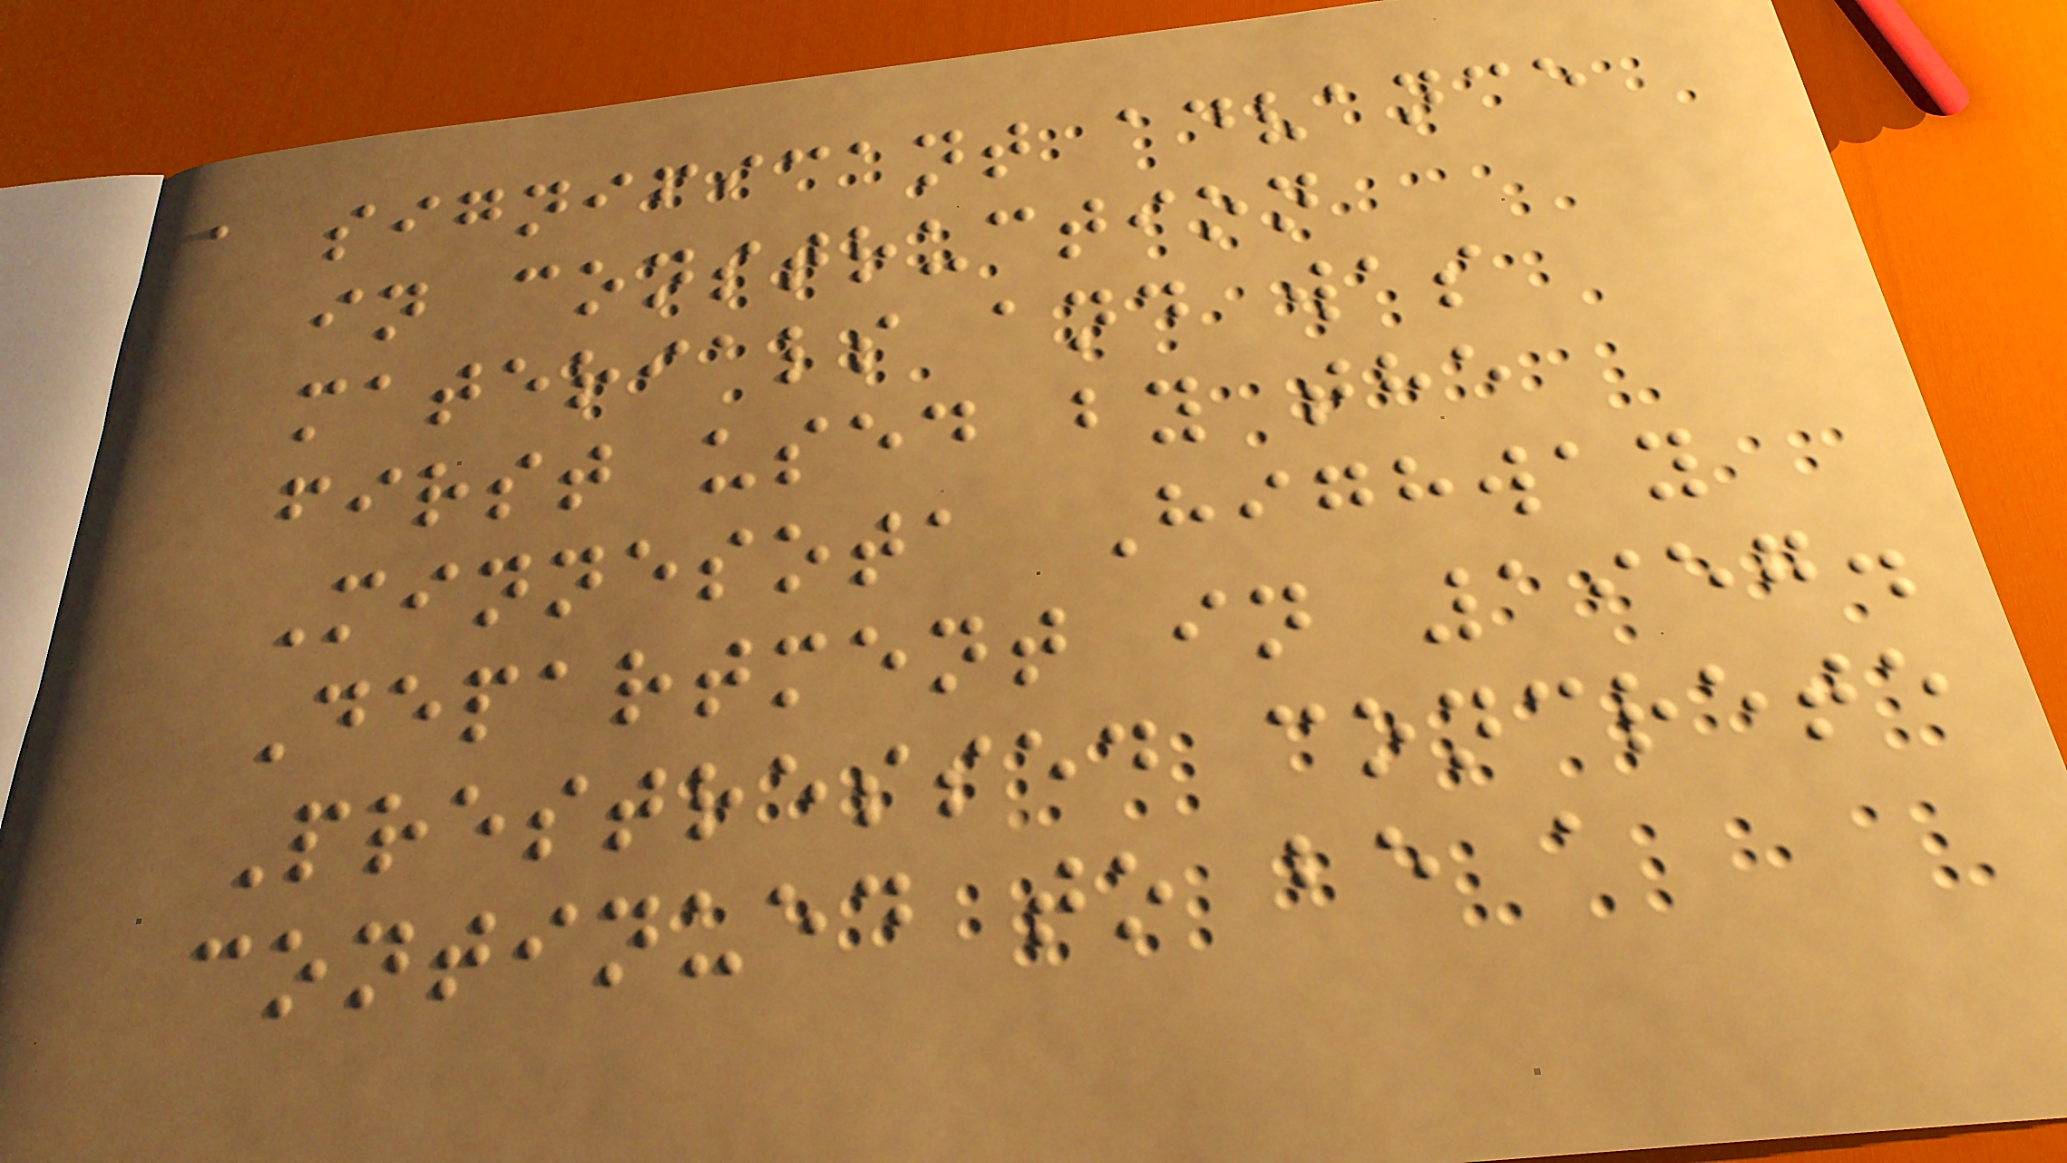a significant advance
in construction
materials and was
first used by the
Minnesota Highway
Department in 1957.
Prestressed concrete
continued to be a
